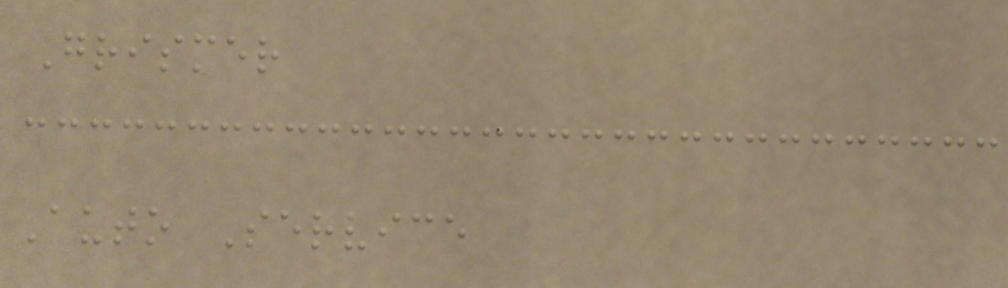Grismer
Auto Service
